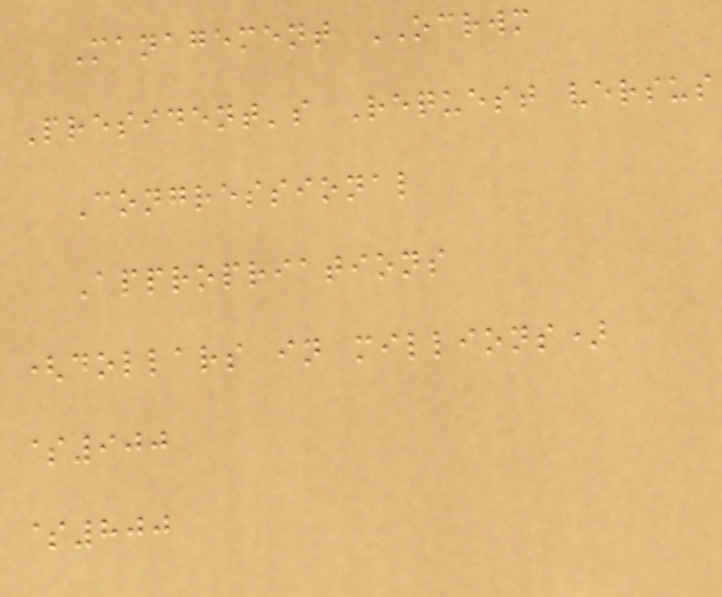Management OCRWM
President's Request versus
Congressional
Appropriations
(dollars in millions)
$900
$800
